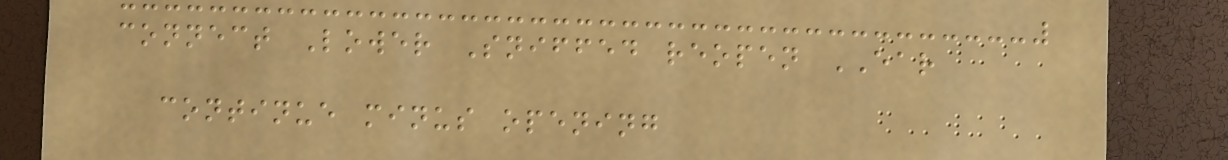connect Lower Sniffed reopen EAR
continue minus opening
